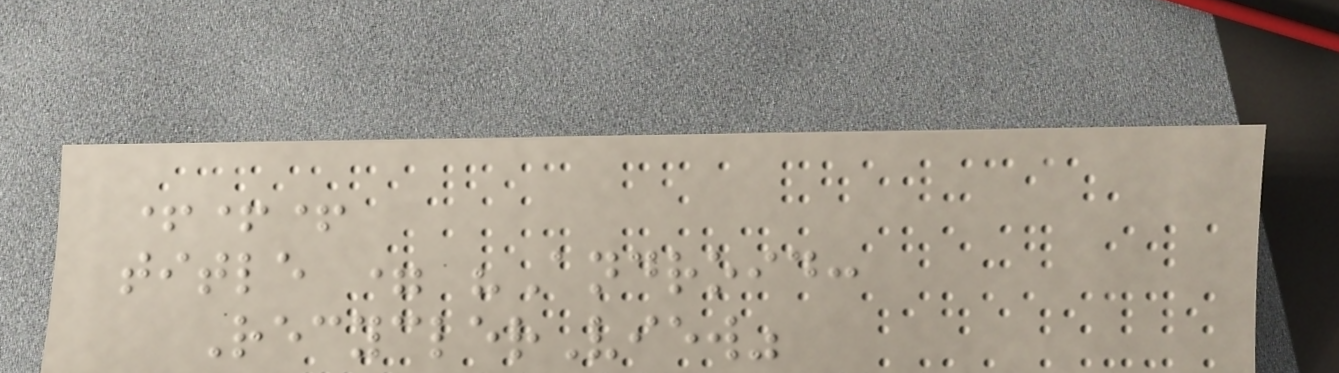+++
title = "Android:
RecyclerView"
